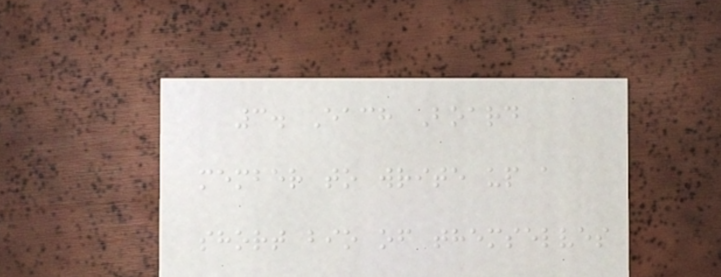3. Each Board
member to write up a
short bio of themselves
